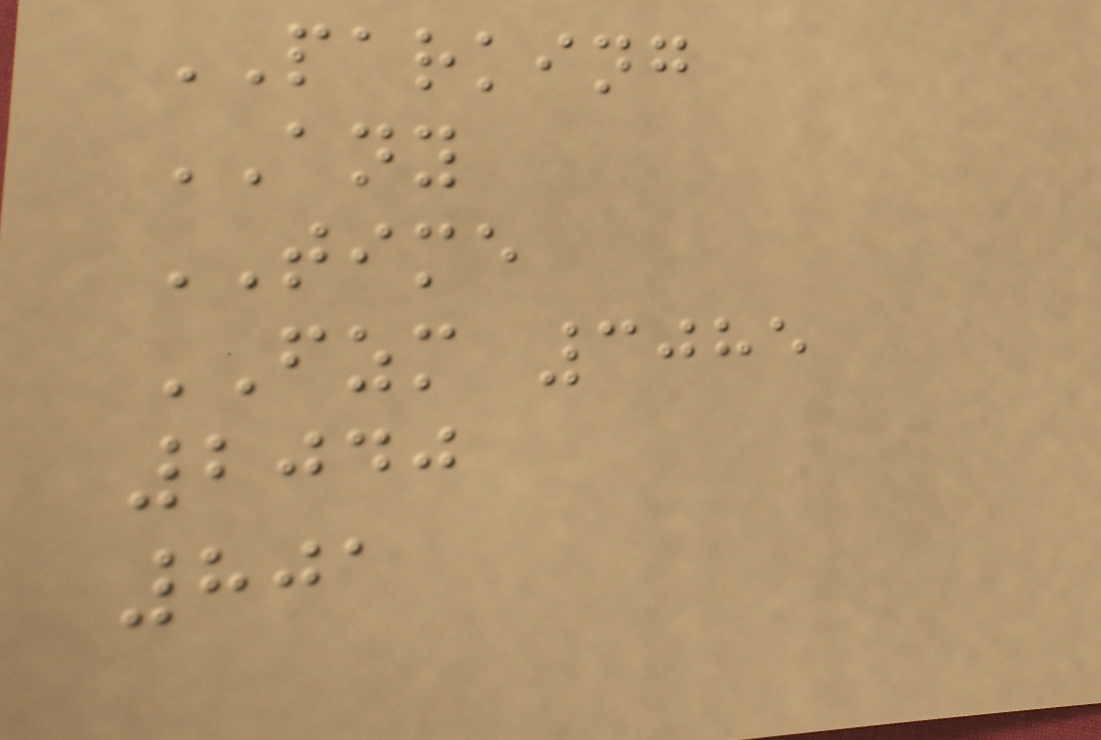PARKING
ANY
TIME
FZM 3085
2040
801
